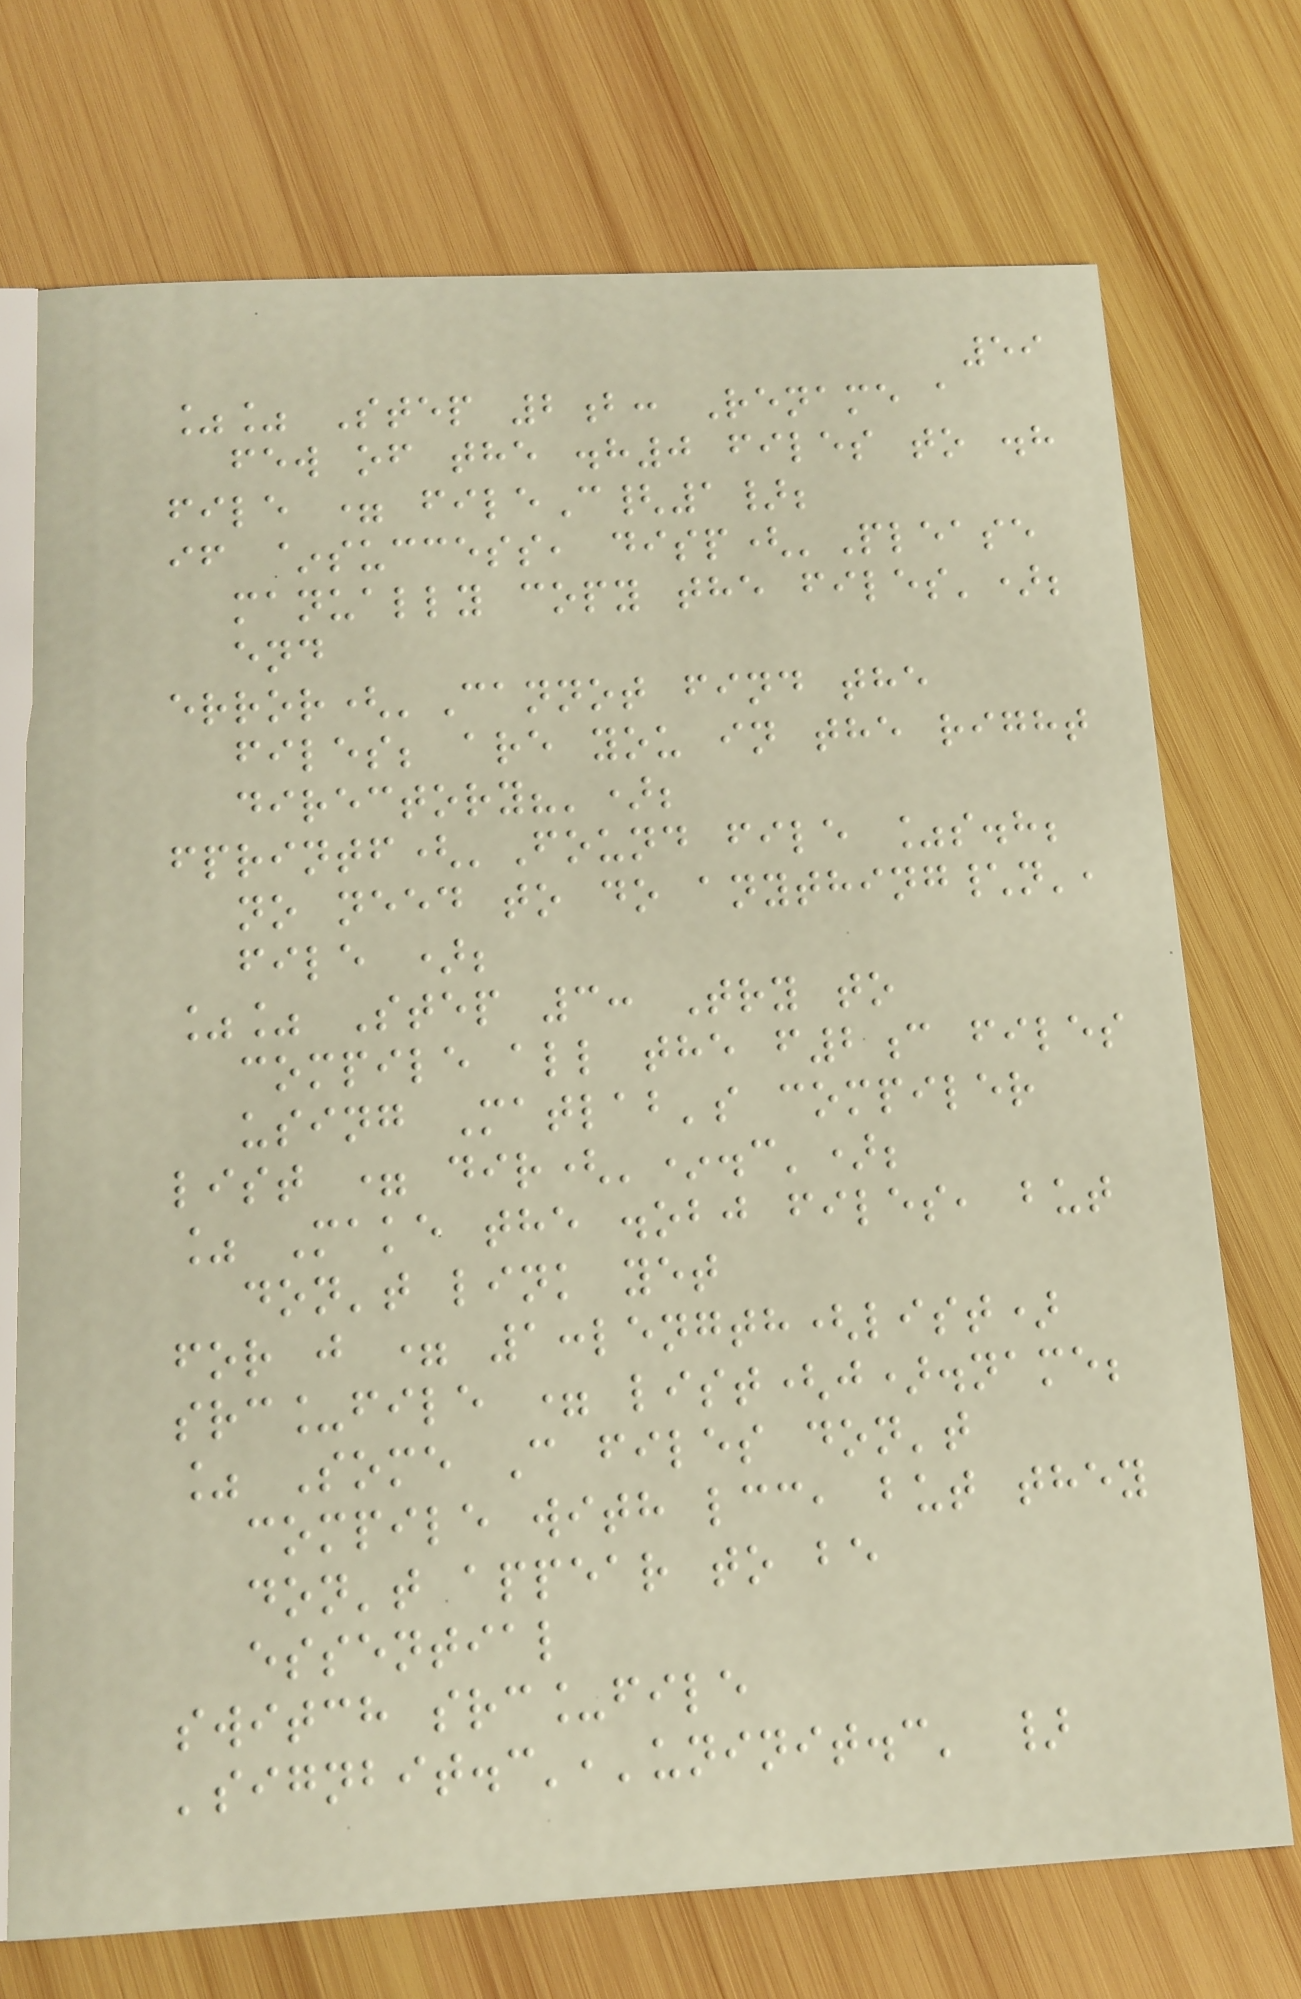59
%% Step 2b: Rename a
few of the .h0 files to .h
file = fileC{1};
if ~success, disp('Please
manually copy the files');
end
error('Cannot find the
files; are you in the right
directory?');
fprintf('Found file %s.h;
no need to do anything\n',
file );
%% Step 3: Try to
compile all the f2c files
using Matlab's compiler
list = dir('*.c');
% Make the .obj files, but
don't link yet
for j = 1:length(list)
src_file = list(j).name;
% Some C files don't
compile with lcc, but they
don't appear to be
essential
switch src_file
'signbit.c','uninit.c' }
